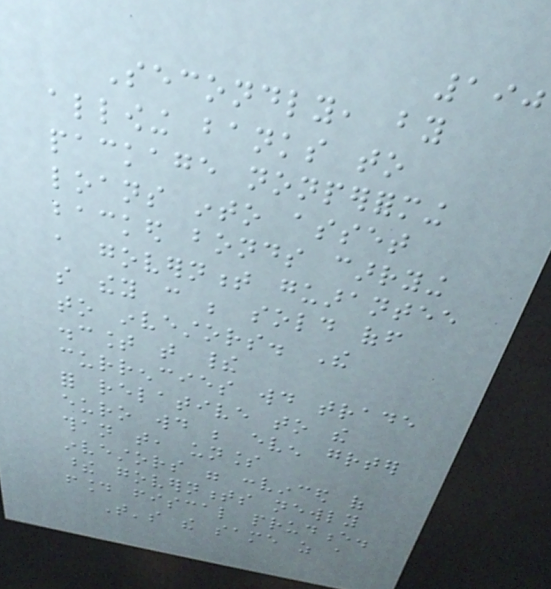190
Secondly, by
allowing banks to
package nonperforming
loans into asset
backed bonds carrying
a government guarantee
so they can be sold off
to investors. The
discount that their
currencies would trade
for relative to the
euro would be even greater
than that, unless
investors were convinced of
these governments newly
found fiscal prudence.
That's the same as a
